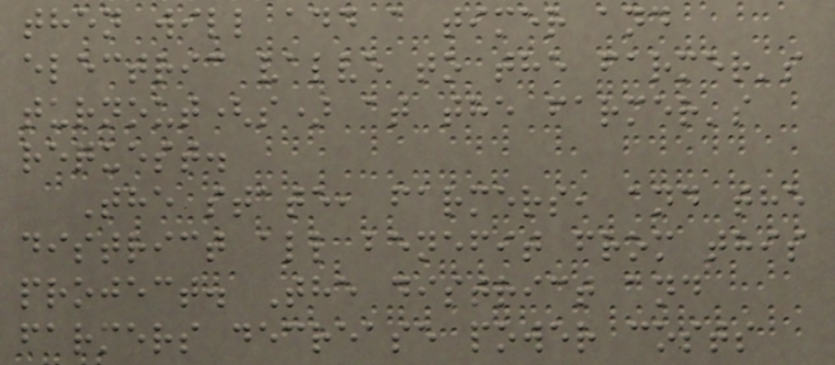then will add a timer and
electric valve to the farmer's
turnout(s) at the farmer's
request.
The state, farmers, and the
district all benefit from this
project. The district and
farmers decrease power costs
